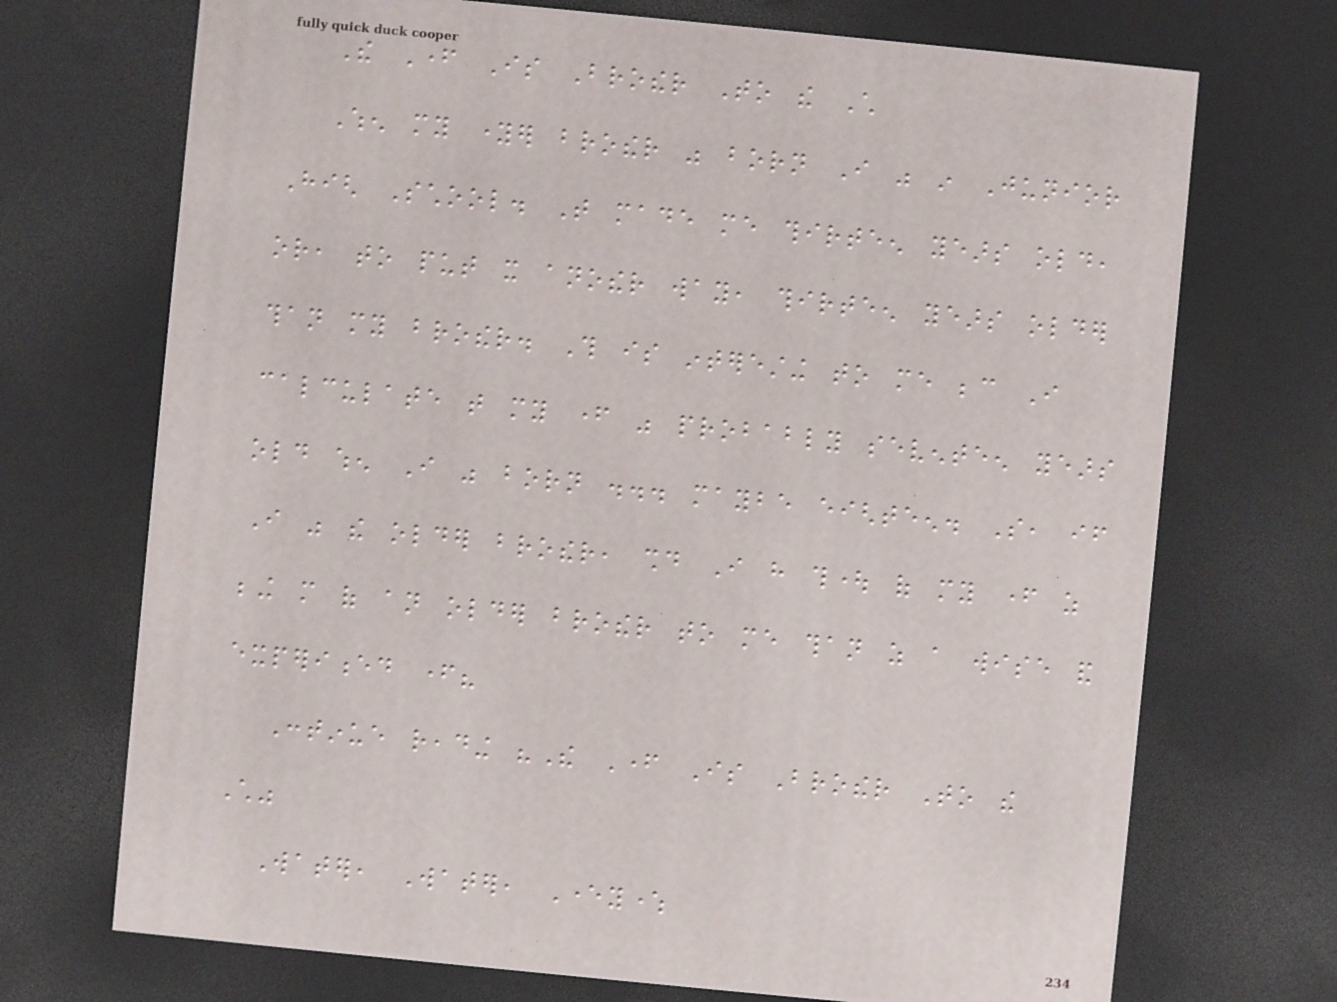The Father Is Brother To the Child
When my younger brother was born I was in Junior
High School. That made me thirteen years old,
or, to put it another way, thirteen years older
than my brother. This is interesting to me because I
calculate that my father was probably seventeen years
old when I was born ... maybe eighteen. So, if
I was the older brother, should I have thought of my father as
being more of an older brother to me than as a wise and
experienced father?
Continue reading "The Father Is Brother To the
Child"
Water, Water, Everywhere
